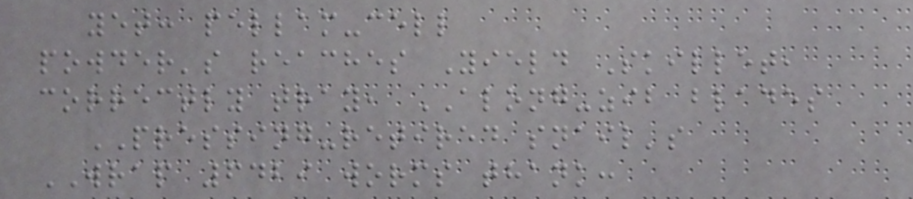yet: pellam-cell
powder's reaches Yield Skillet,
correctly tray, ALONG-zib blades
PRESSING-retired snail's
WRAP 6429 worms thank:
